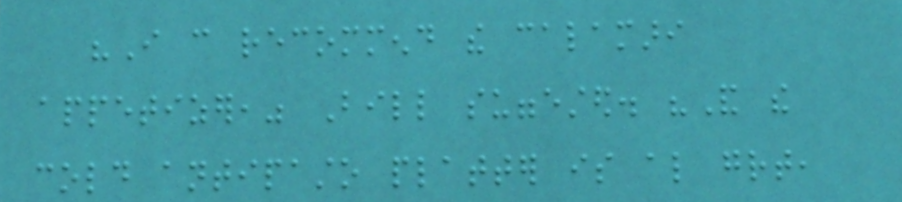"I can recommend the calamari
appetizer," Bill suggested. "And the
cold antipasto platter is also great,
